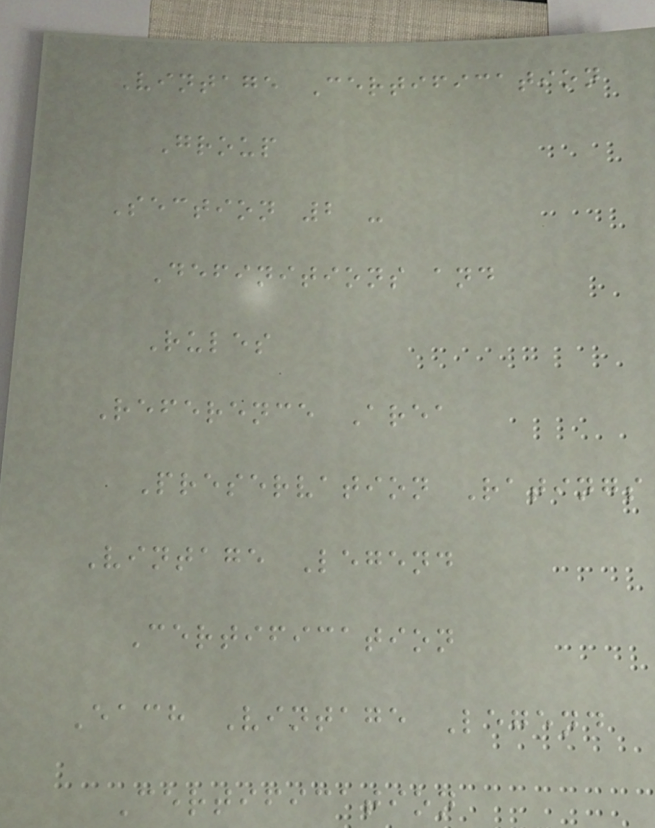Vintage Certification
Group
Section 2 -
Definitions and
Rules
Reference Area
Preservation Ratings
Vintage Legend
Certification
Each Vintage Legend
Certification
